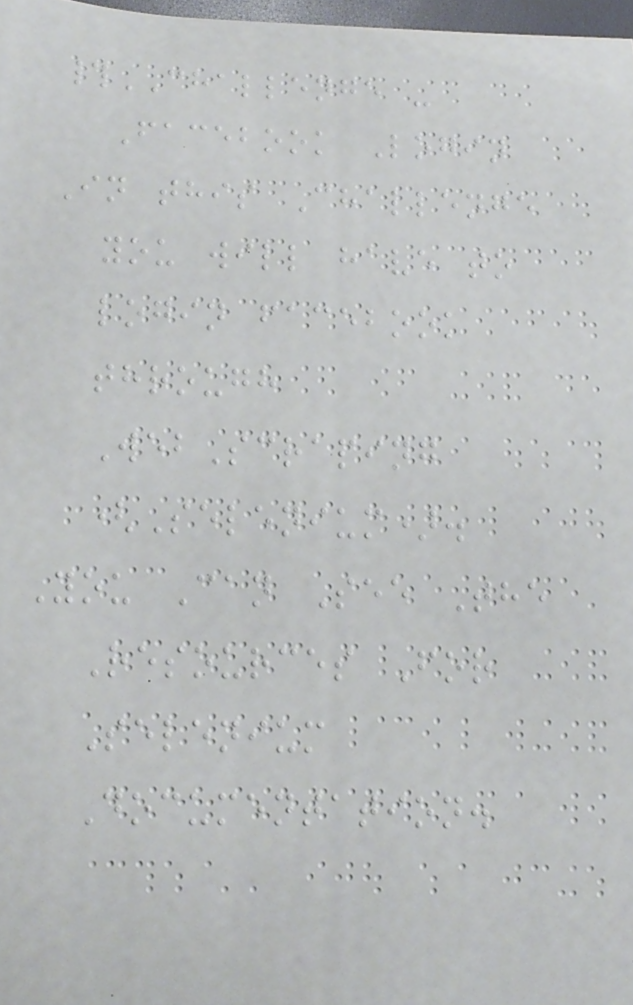#CHALLENGE -
Facebook Login
In this Challenge
you will have to
login facebook
through
WebScraping
(Selenium).
You Can See The
Resources For
Selenium
Documentation.
